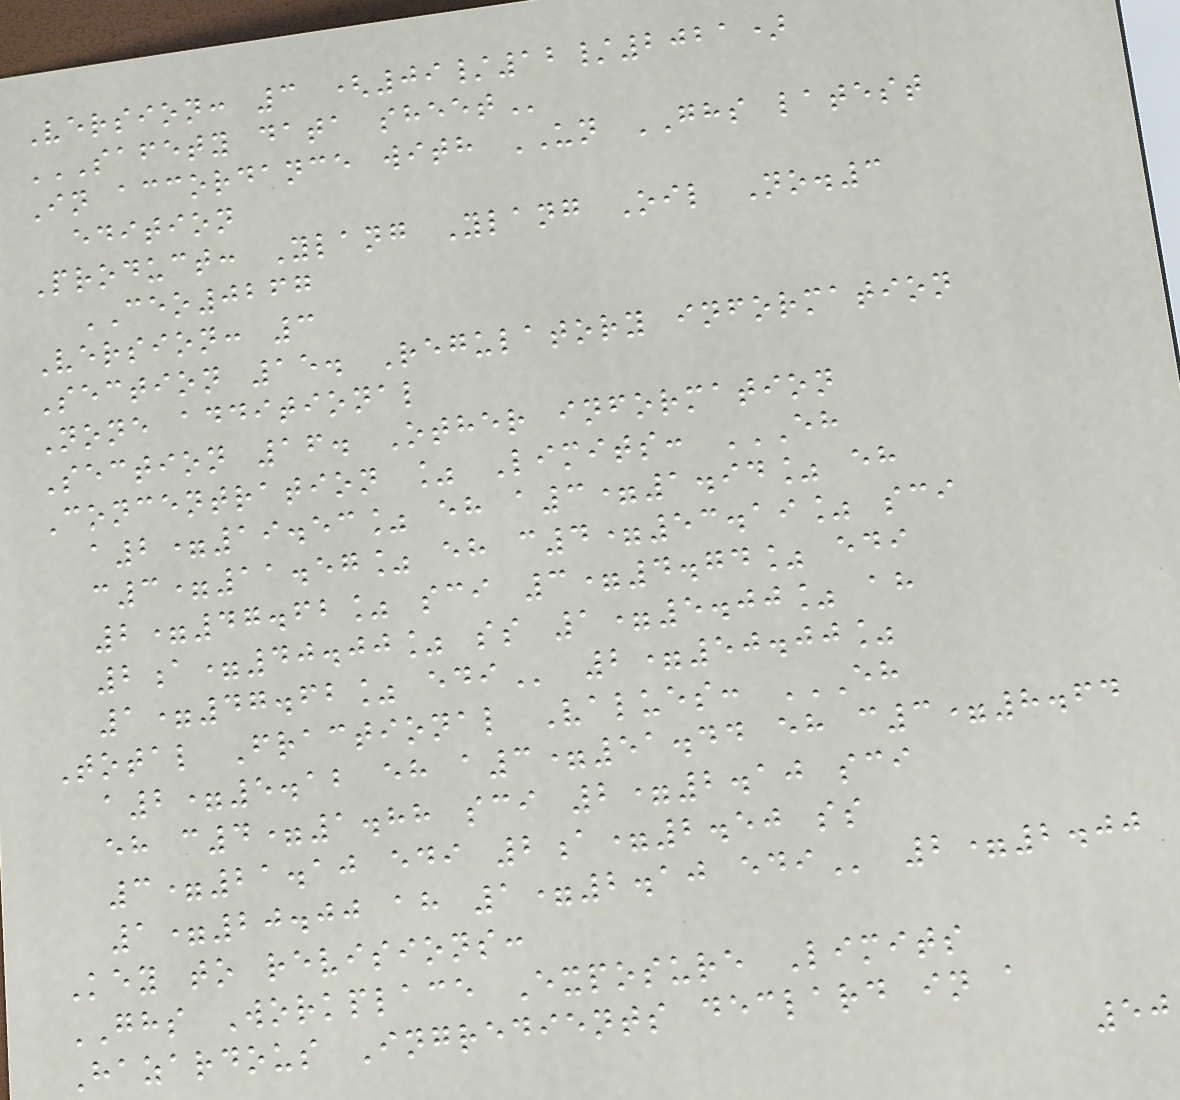Version: 3 (09/12/2021)
SAFETY DATA SHEET
In accordance with UN GHS latest
edition
Product: Ylang Ylang Oil No.3
CEO0267
Version: 3
Section 15. Regulatory information
None additional
Section 16. Other information
Concentration % Limits: EH
A2=19.53% EH A3=1.94% EH
C3=11.57% EH C4=53.19% SCI
2=47.62% SCI 3=4.74% EDI
2A=40.00% SS 1=5.00% AH
1=47.62% EDI 2=50.00%
Total Fractional Values: EH
A2=5.12 EH A3=51.44 EH C3=8.64
EH C4=1.88 SCI 2=2.10 SCI
3=21.10 EDI 2A=2.50 SS
1=20.00 AH 1=2.10 EDI 2=2.00
Key to revisions:
GHS Workplace Exposure Limits
Hazardous Ingredients declard in a
50
